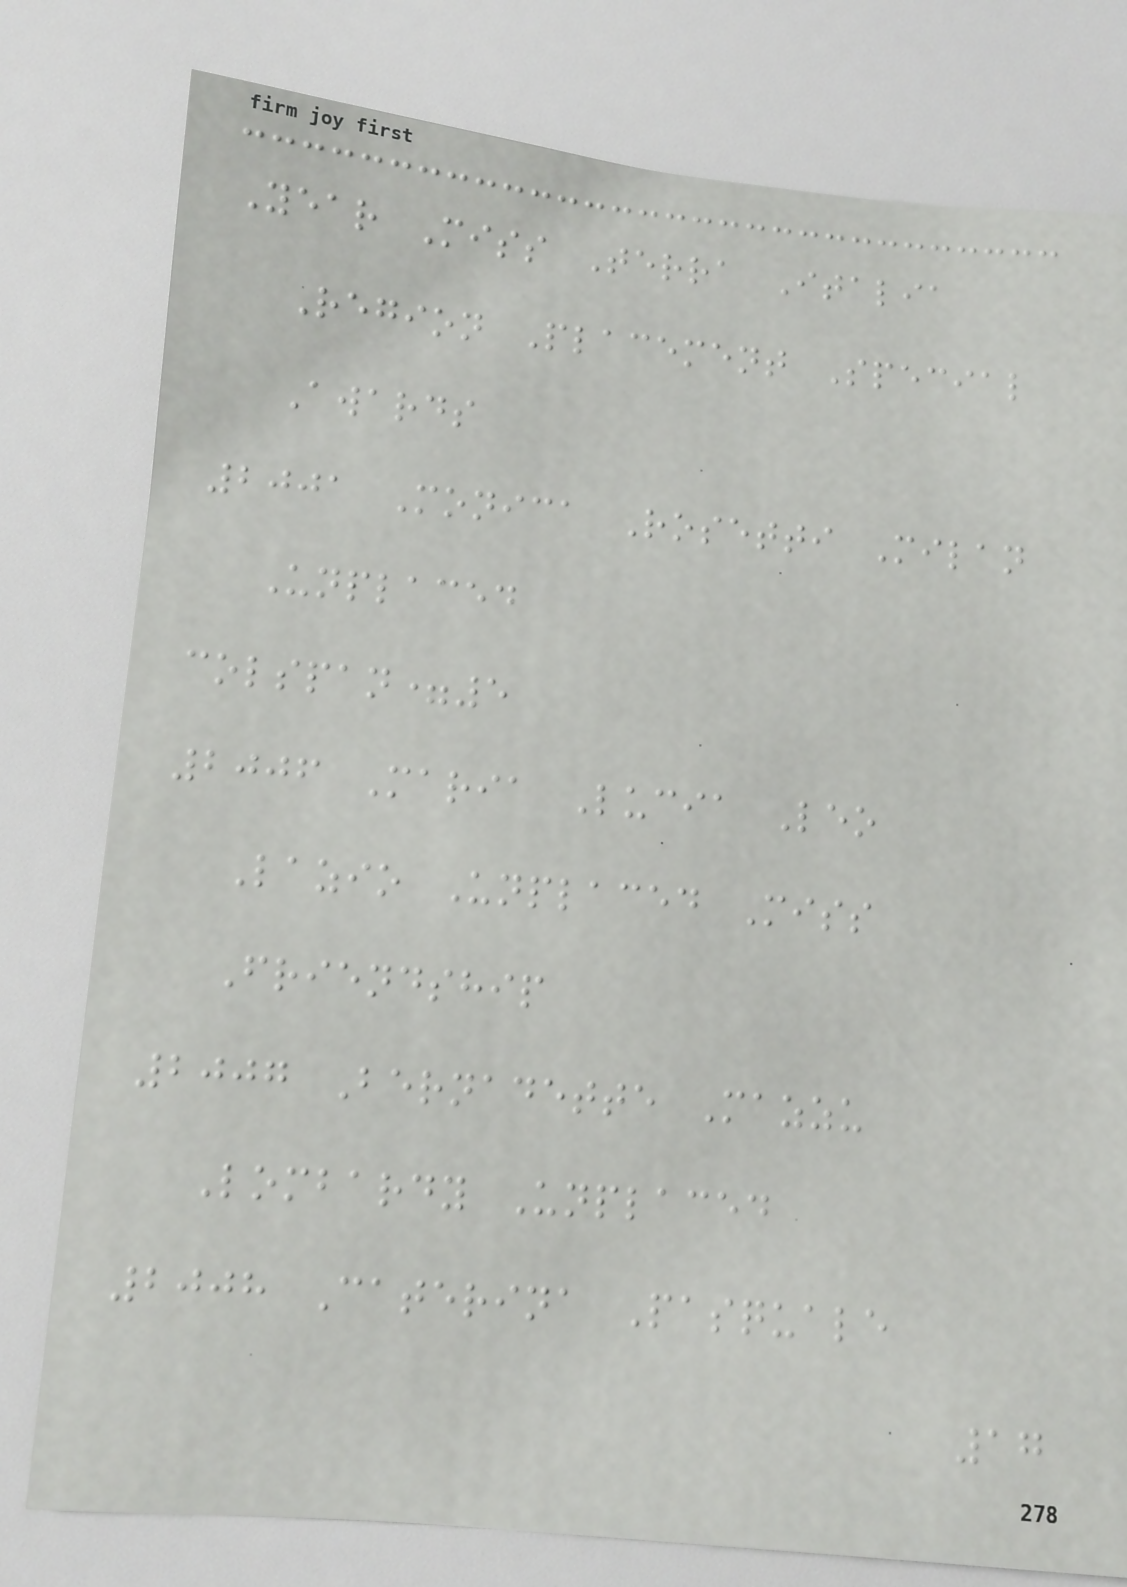Year Miss Terra Italia
Region Placement Special
Awards
2001 Monica Rosetti Milan
Unplaced
colspan=5
2006 Maria Lucia Leo
Lazio Unplaced Miss
Friendship
2007 Bernadette Mazzu
Lombardy Unplaced
2008 Caterina Pasquale
17
